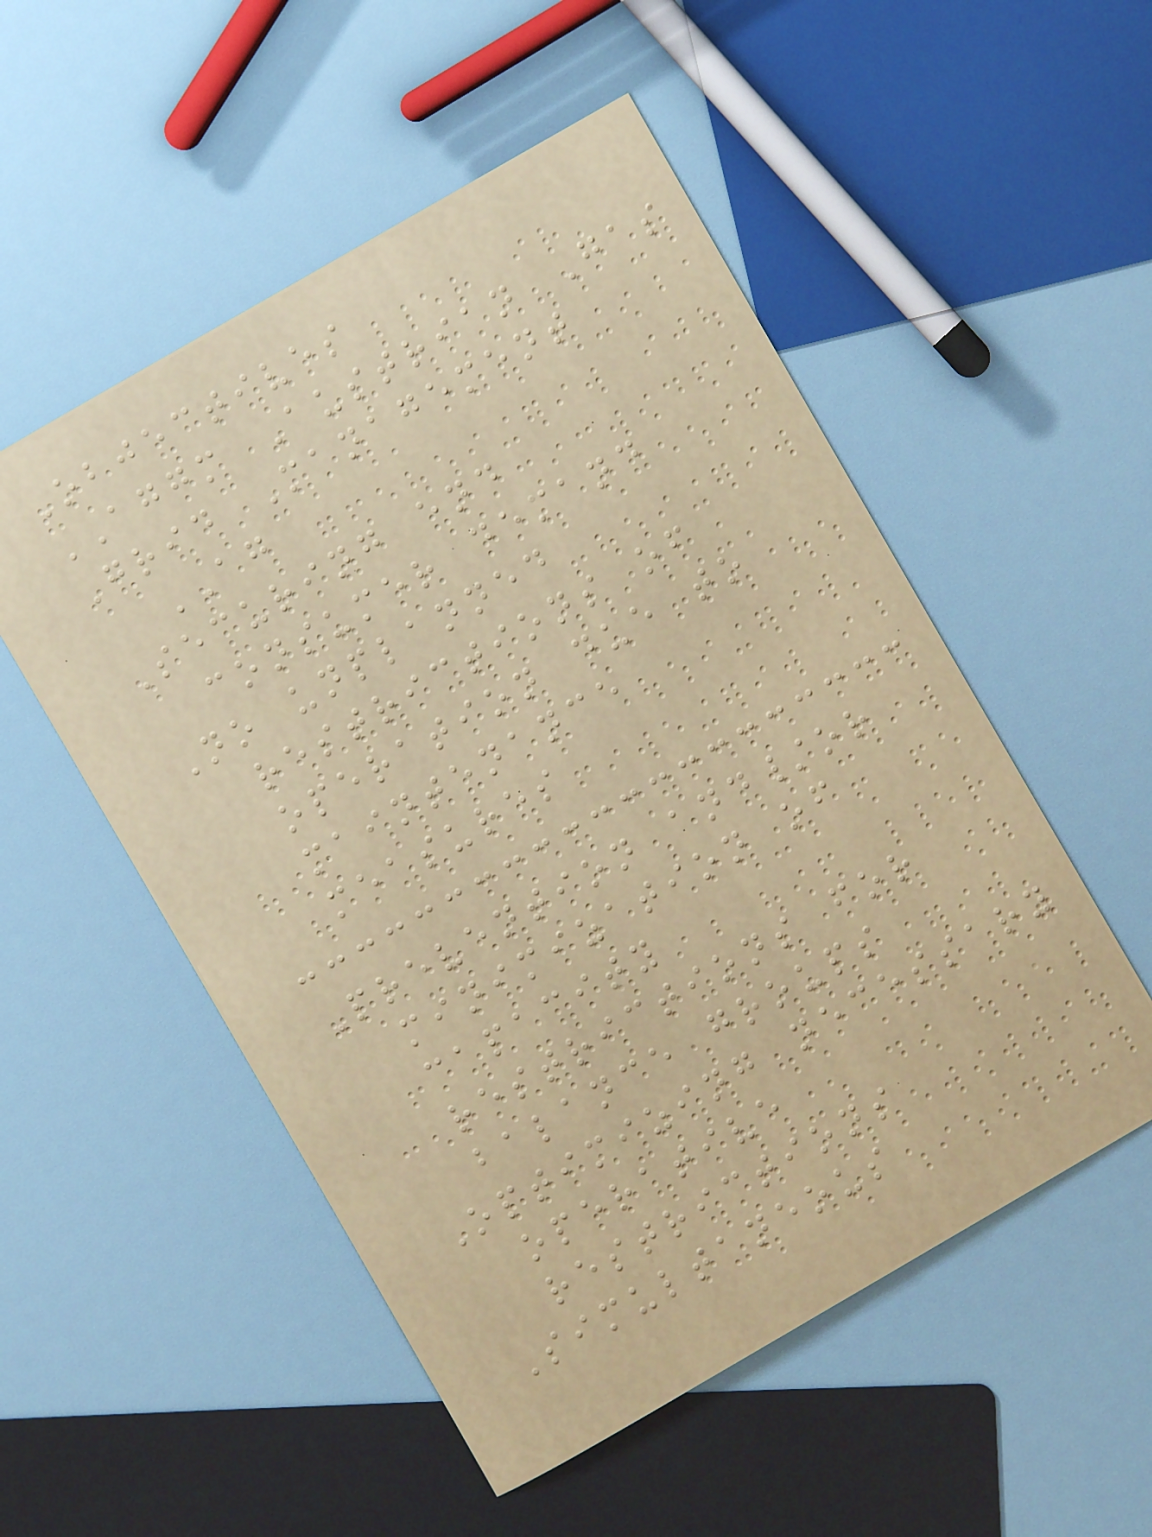Objectives
AGGM Austrian Gas
Grid Management
AG
Securing end
consumer demand
No unplanned
restrictions of
operation due to
maintenance
measures
Prevention and/or
minimization of
capacity
restrictions for
balance groups
Optimizing necessary
operative
restrictions
Simultaneous
